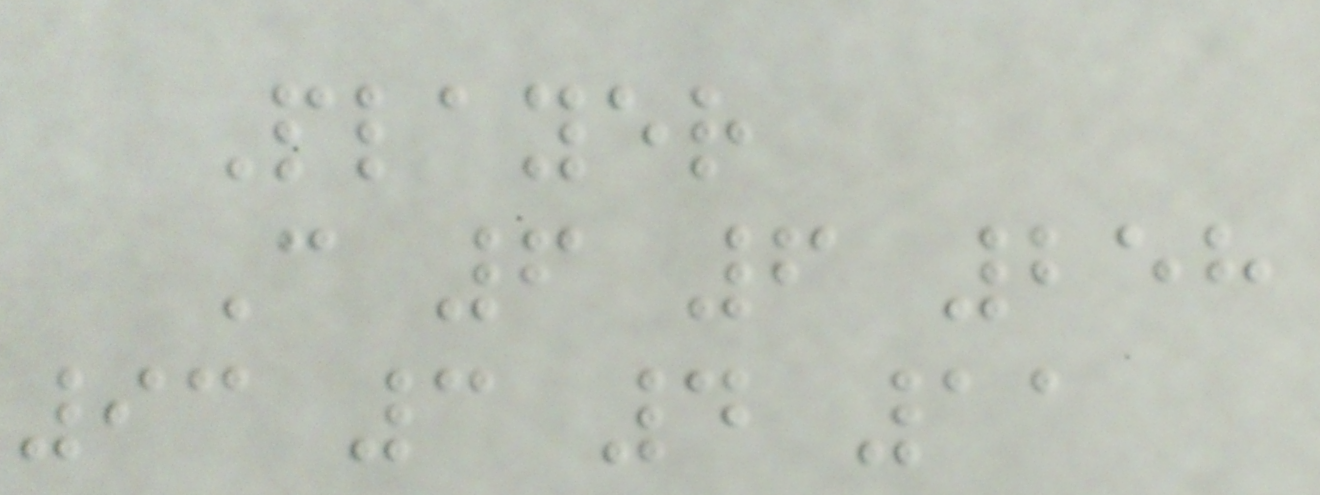Player
C 6 6 258
93 3 4 11
